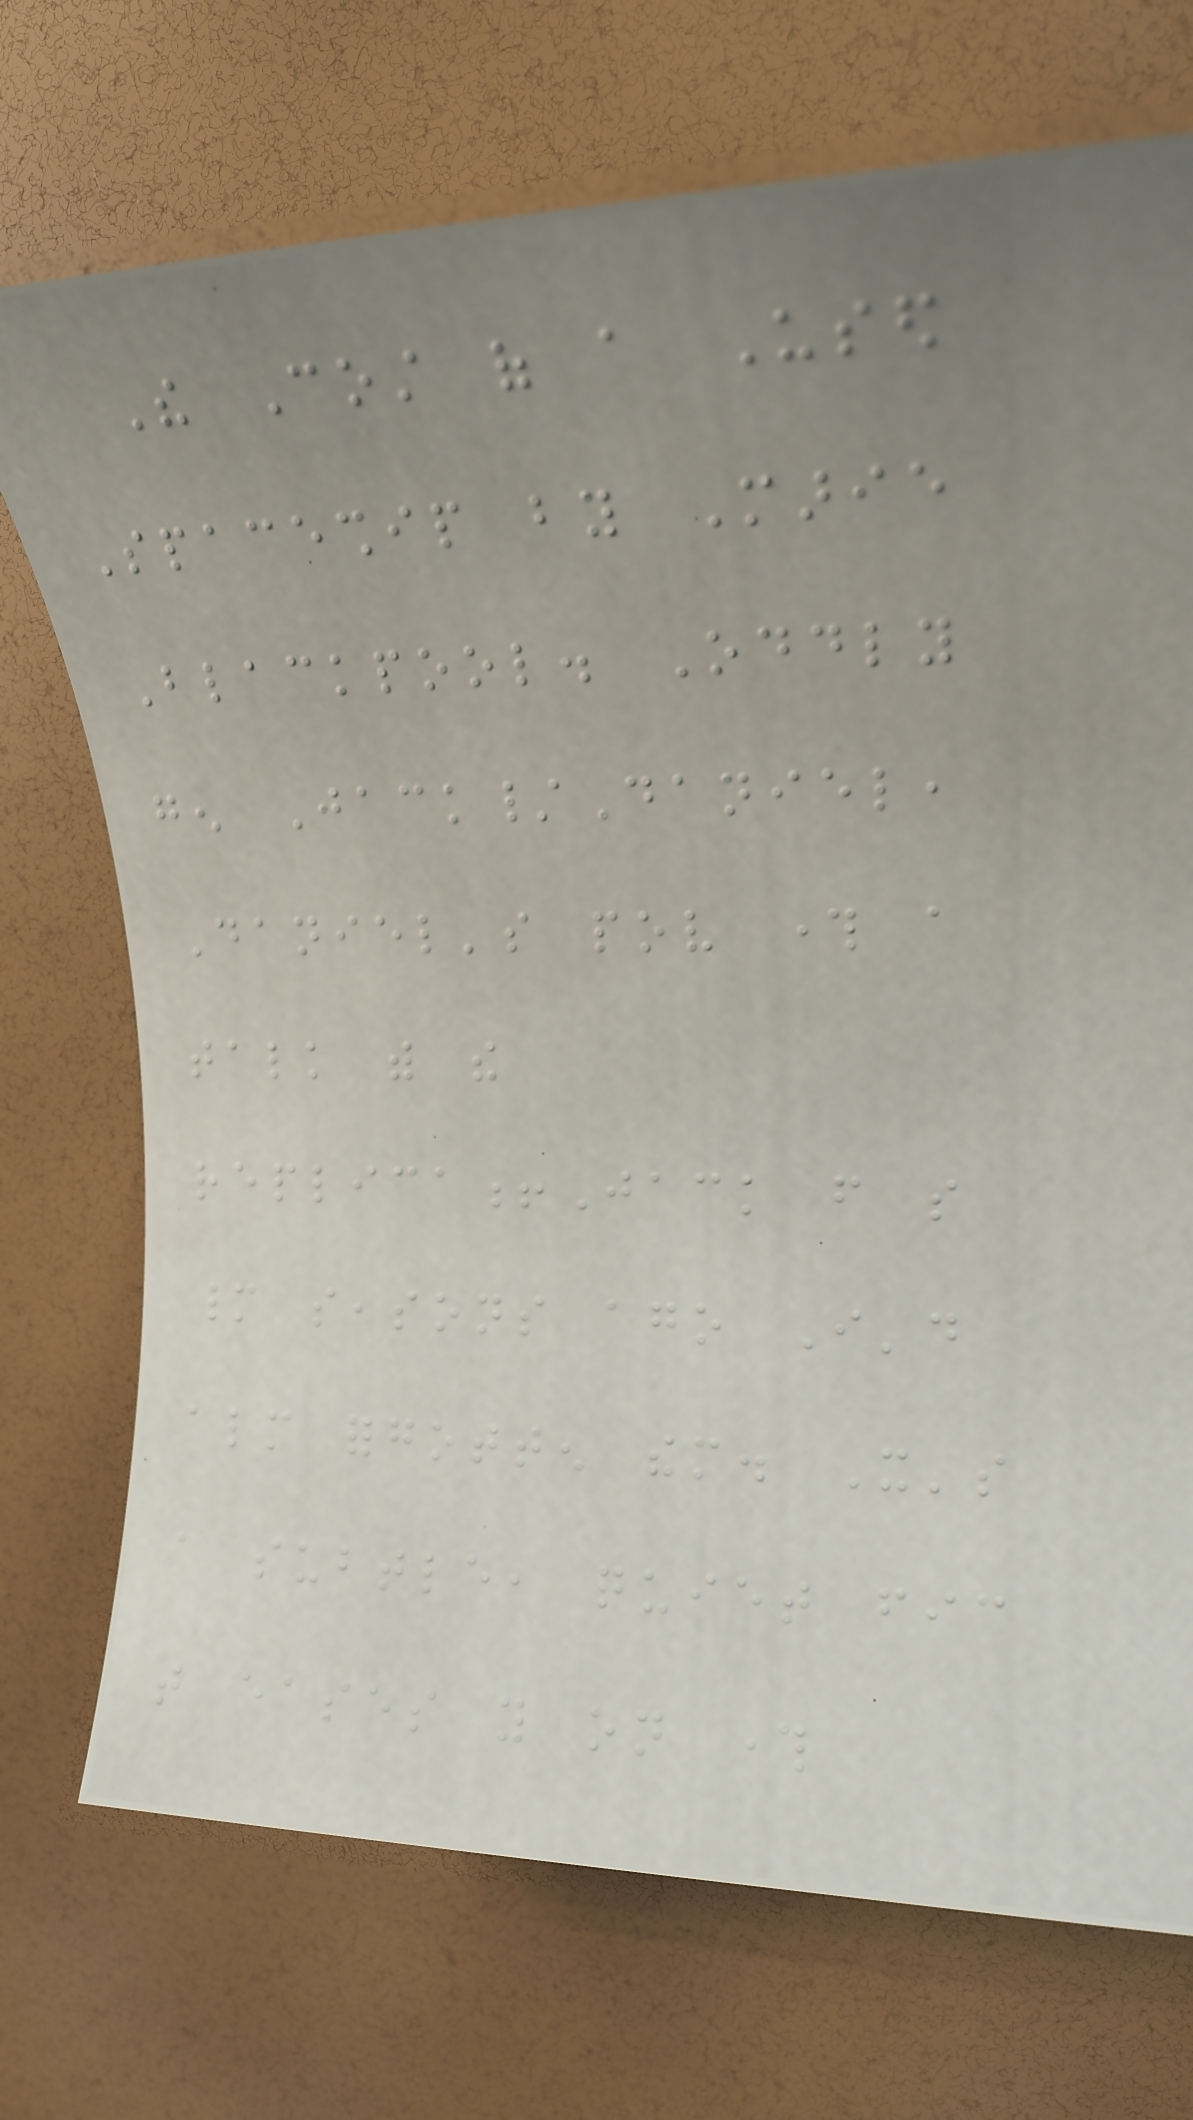The Cost of a Used
Spaceship by Marie
Blackpool. Oddly
gen Jack/Daniel,
Daniel's pov through a
talk with the
replica!Jack from so
many seasons ago I'd
almost forgotten them. It's
a subtle, quiet fic
that eases you on through
